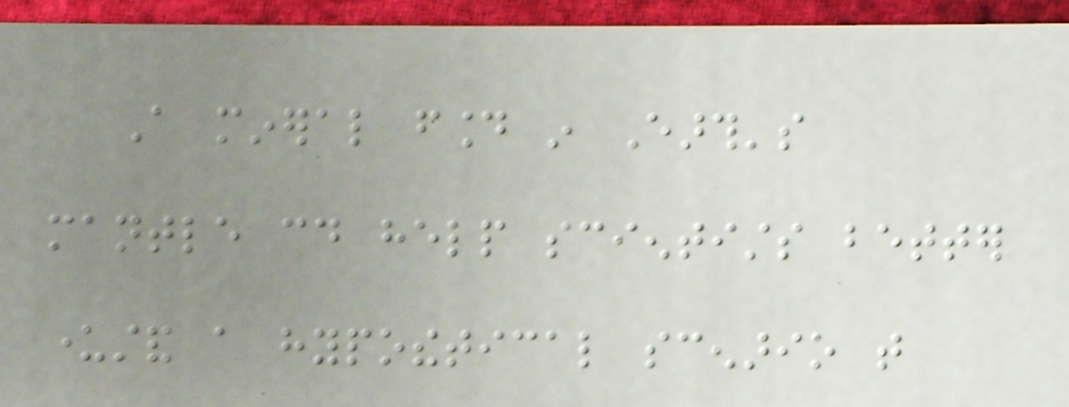A mineral found in Earth's
mantle could help scientists better
understand a hypothetical scenario that
